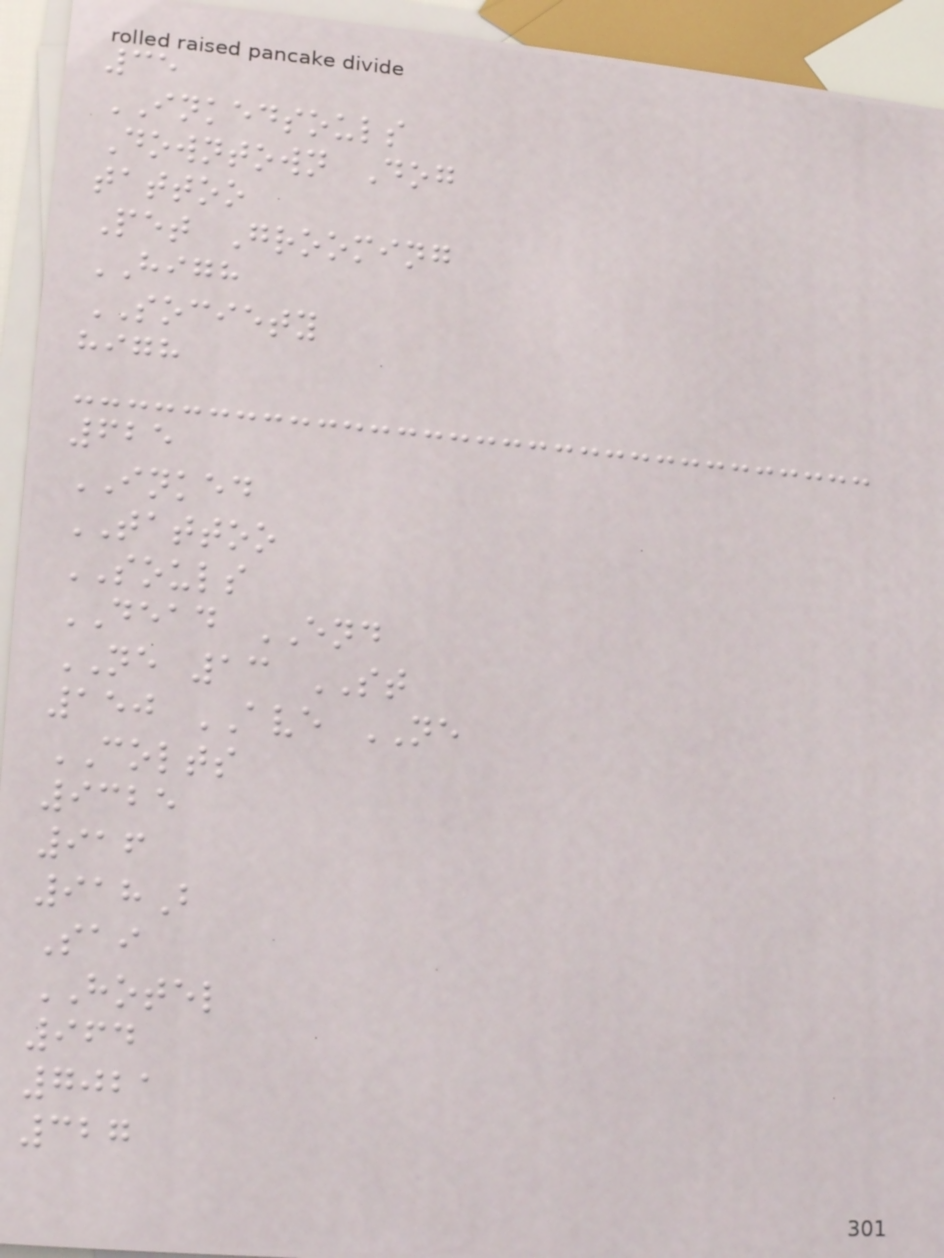35
INKEDSOULS
Downtown Dog
tattoo
Pet Grooming
HIGH
SOCIETY
high
625
INKED
TATTOO
SOULS
DEAD END
NE 13 ST
150 AVE NE
COLTS
9325
916
918B
Sai
HOTEL
964
7021
327
